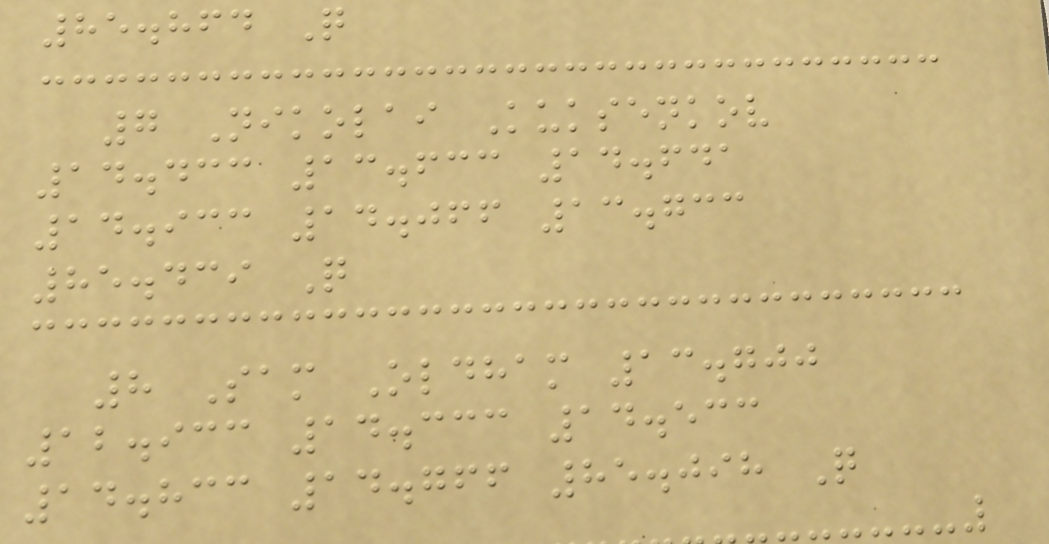85.864 Q
7 Nikolai Kuksenkov
14.433 13.633 14.641
14.933 14.066 13.733
85.439 Q
8 Sam Oldham 13.700
12.933 14.333 14.533
14.833 14.766 85.098 Q
